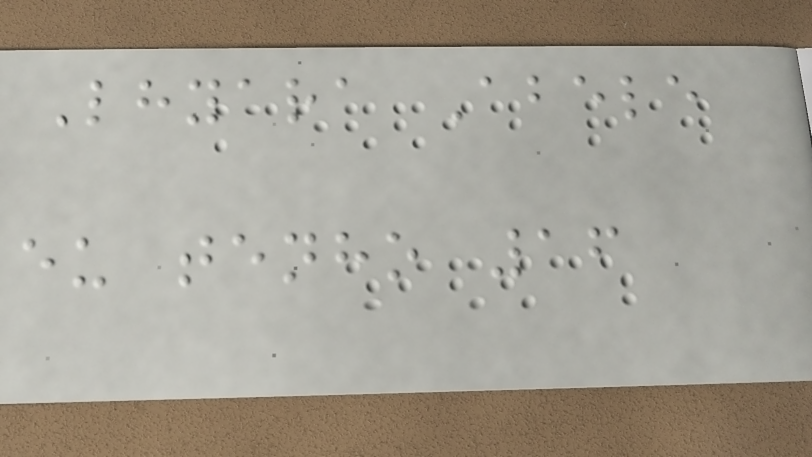Lhyara Abele
eu tenho 16
